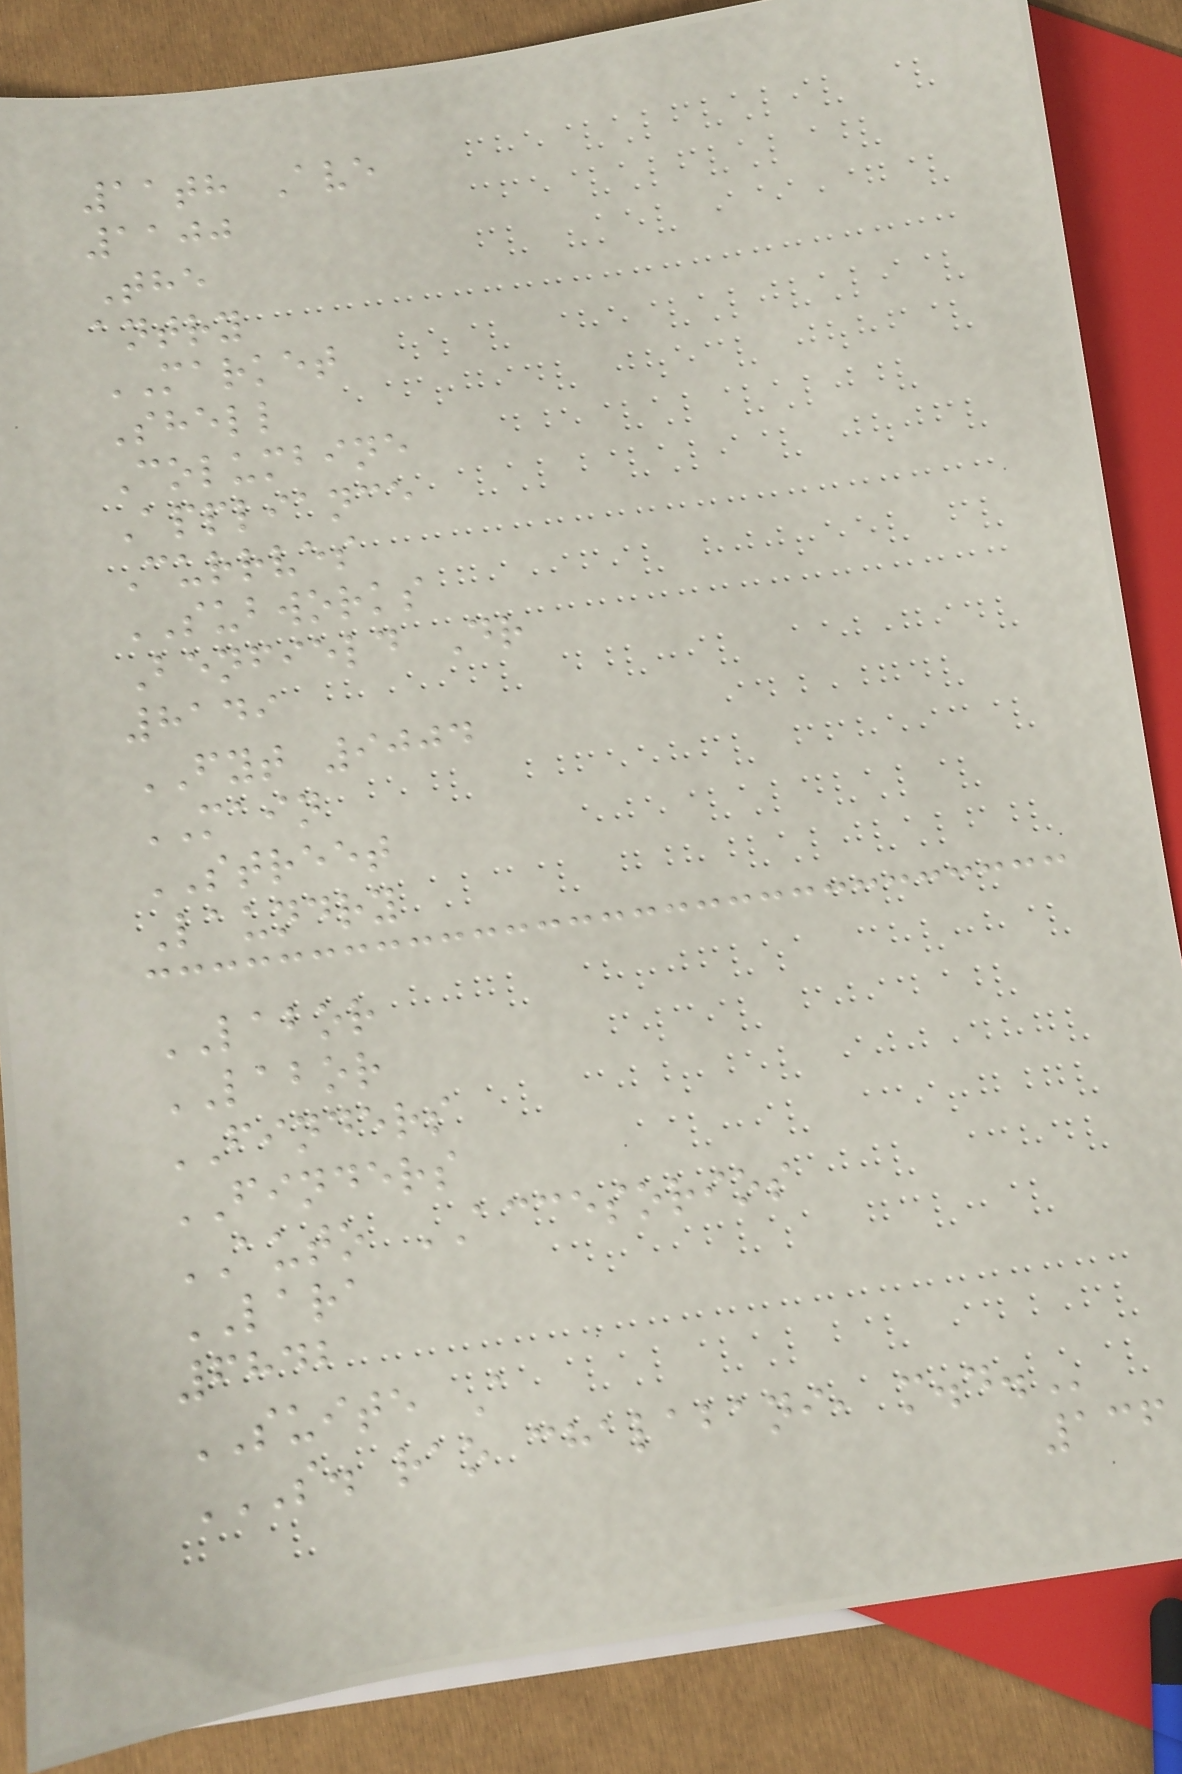11th Ave
1100
The
antry
MARKET
Shell
Columbine
Appliance
Currves
SUBWORKS
Benfield Dr
8149
FYT 9004
MAIN
STREET
Laundry
LABOR
LABOR
FINDERS
FINDERS
AUTO ACCESORIOS
LARA
6842
SUITE A
S. RAO CHALABANI, M.D.
136
